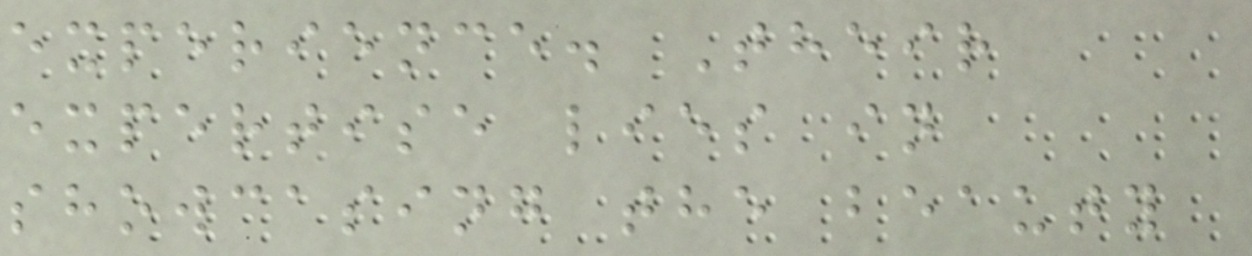experience. Their
expertise lies in
showcasing the beauty
